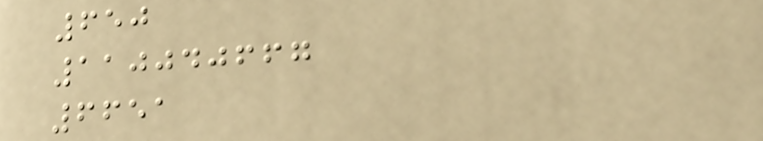650
110040667
6651
